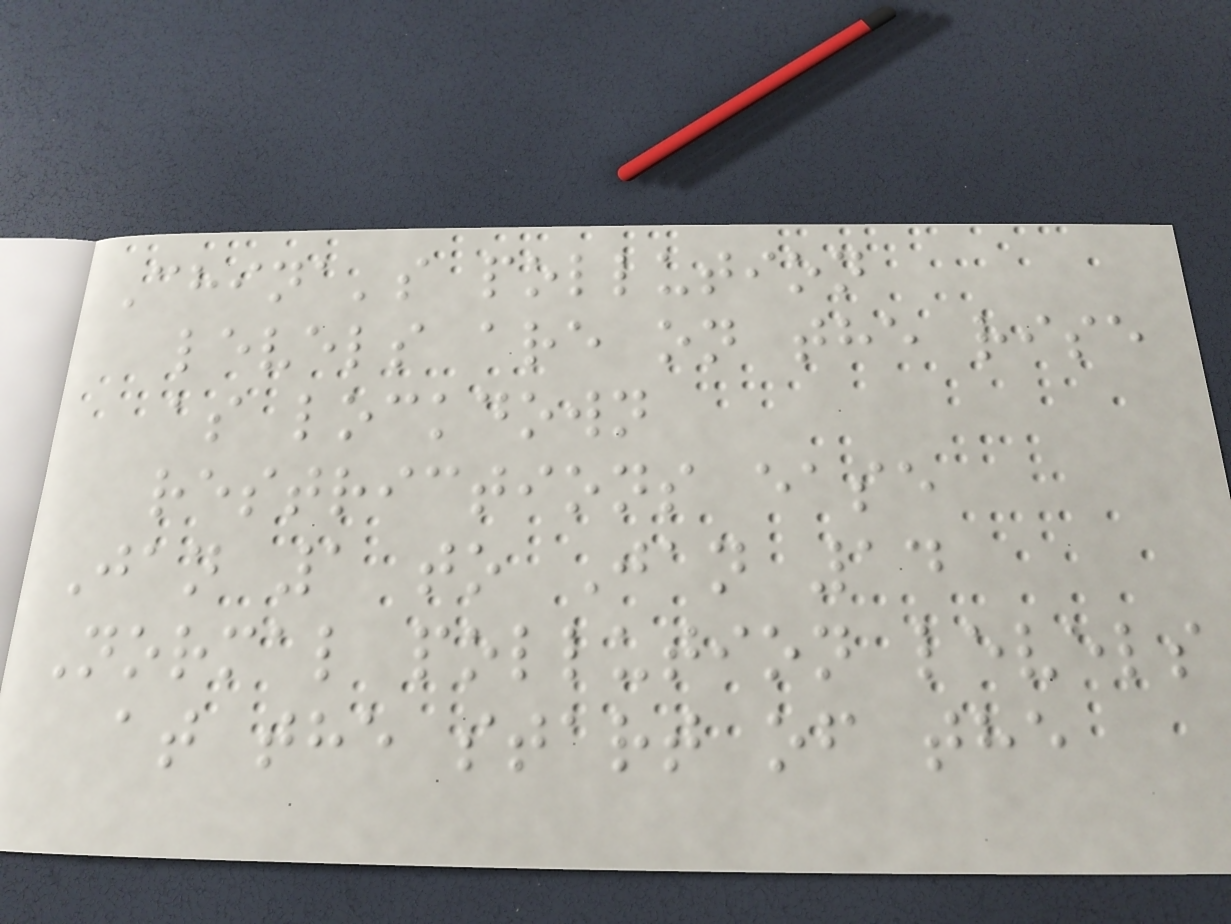China's pollution
levels are on the rise
as lockdown
restrictions ease
Jan 1 to Jan 14
Normal pollution levels
at the start of the
